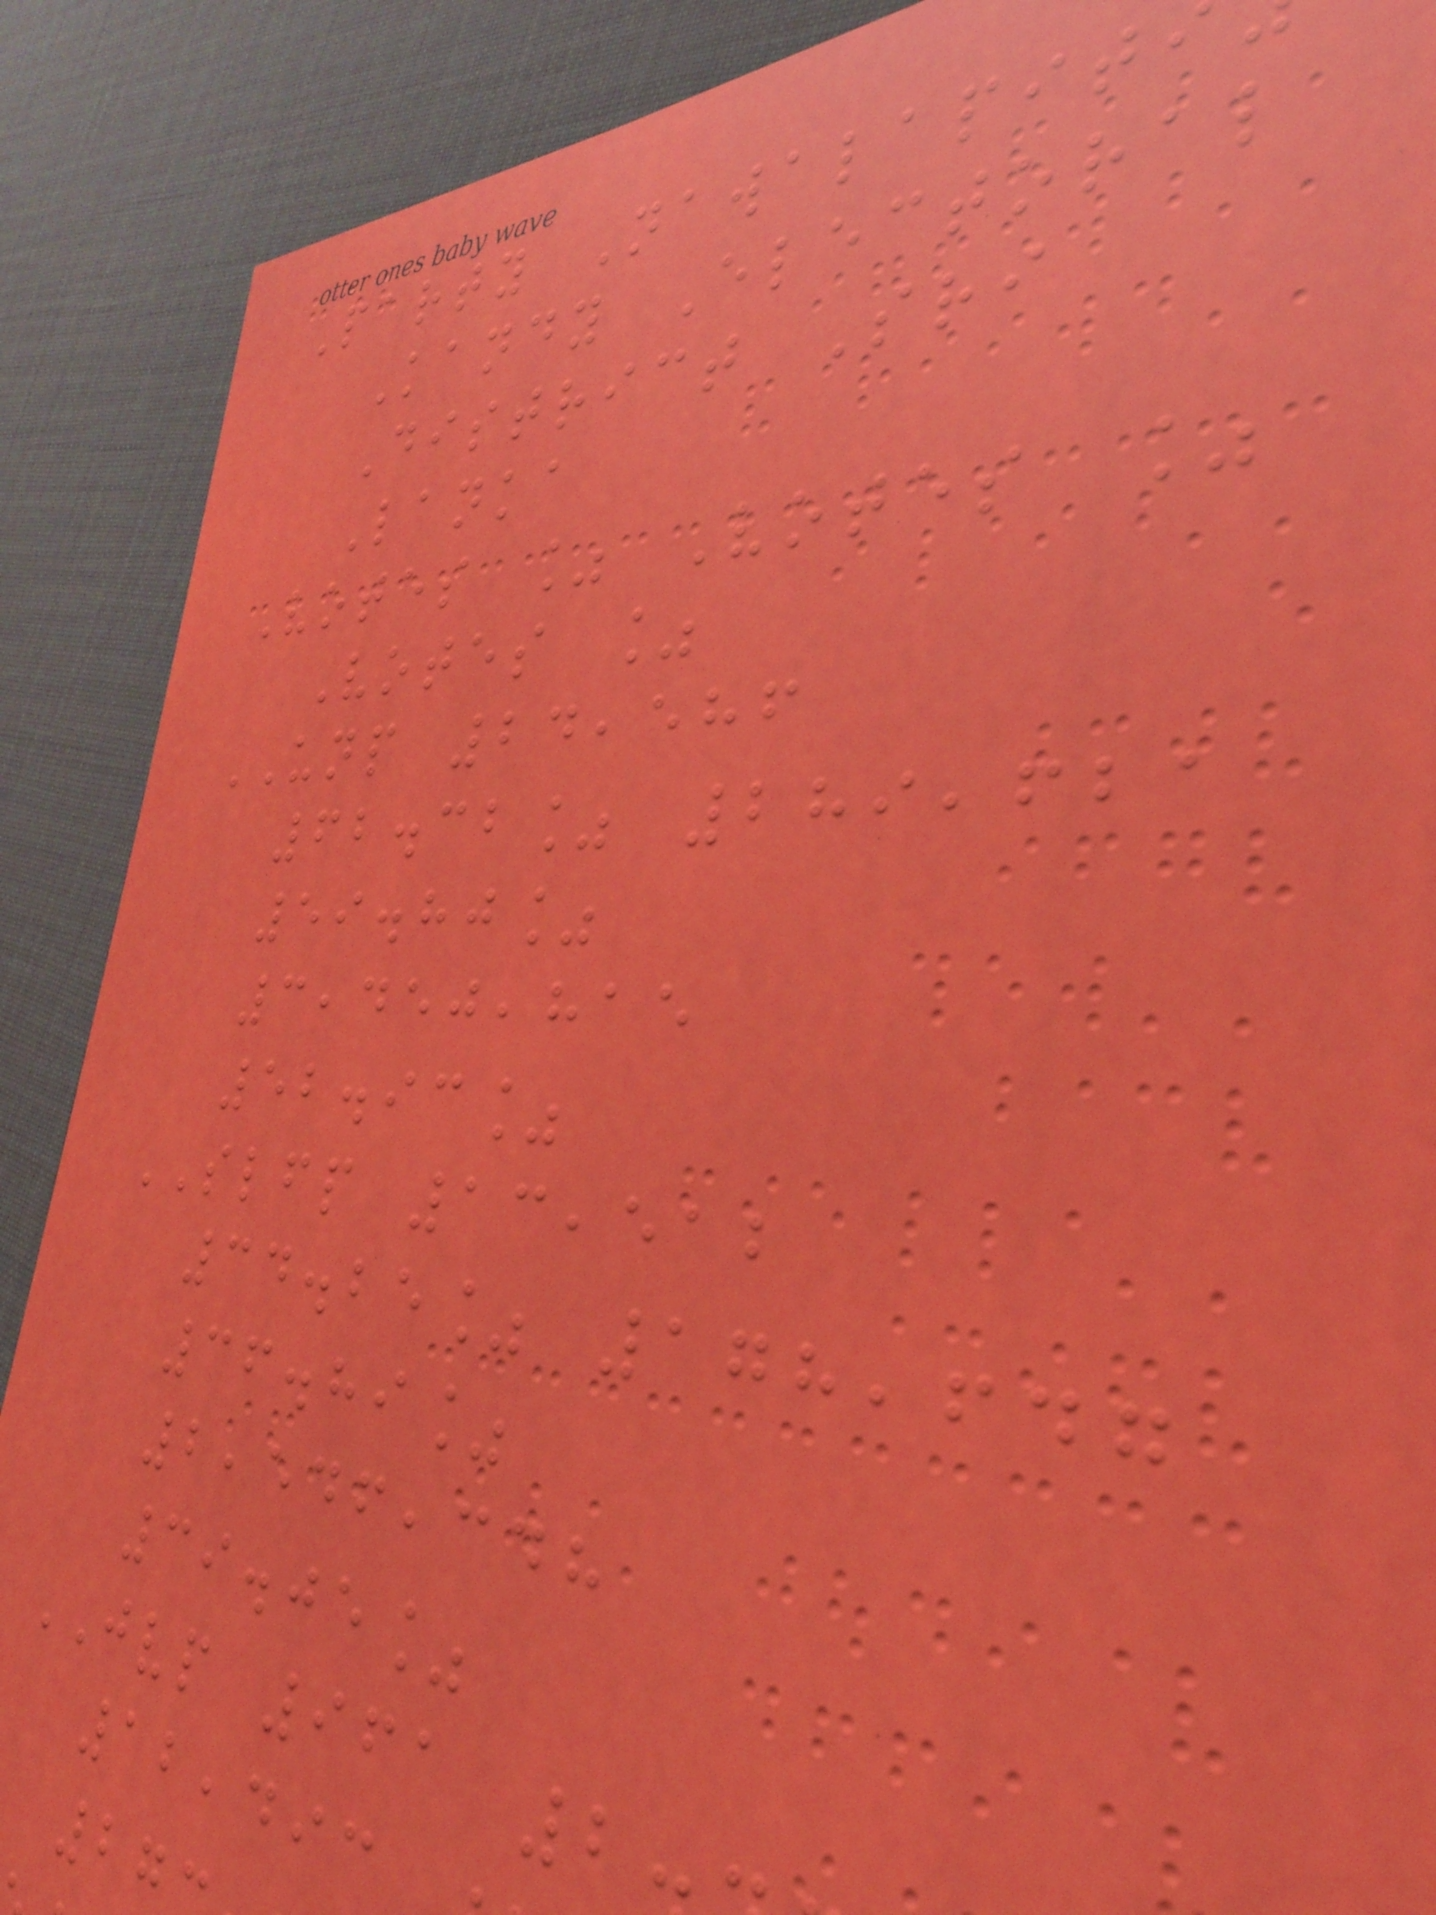Party Nawalapit
Kandy Electoral
District Sri
Lanka
Votes % Votes %
Votes %
UNP 24,586
62.32% 289,621
59.80%
3,450,815
52.93%
SLFP 13,512
34.25% 178,647
36.89%
2,546,348
39.05%
JVP 961 2
12,493
